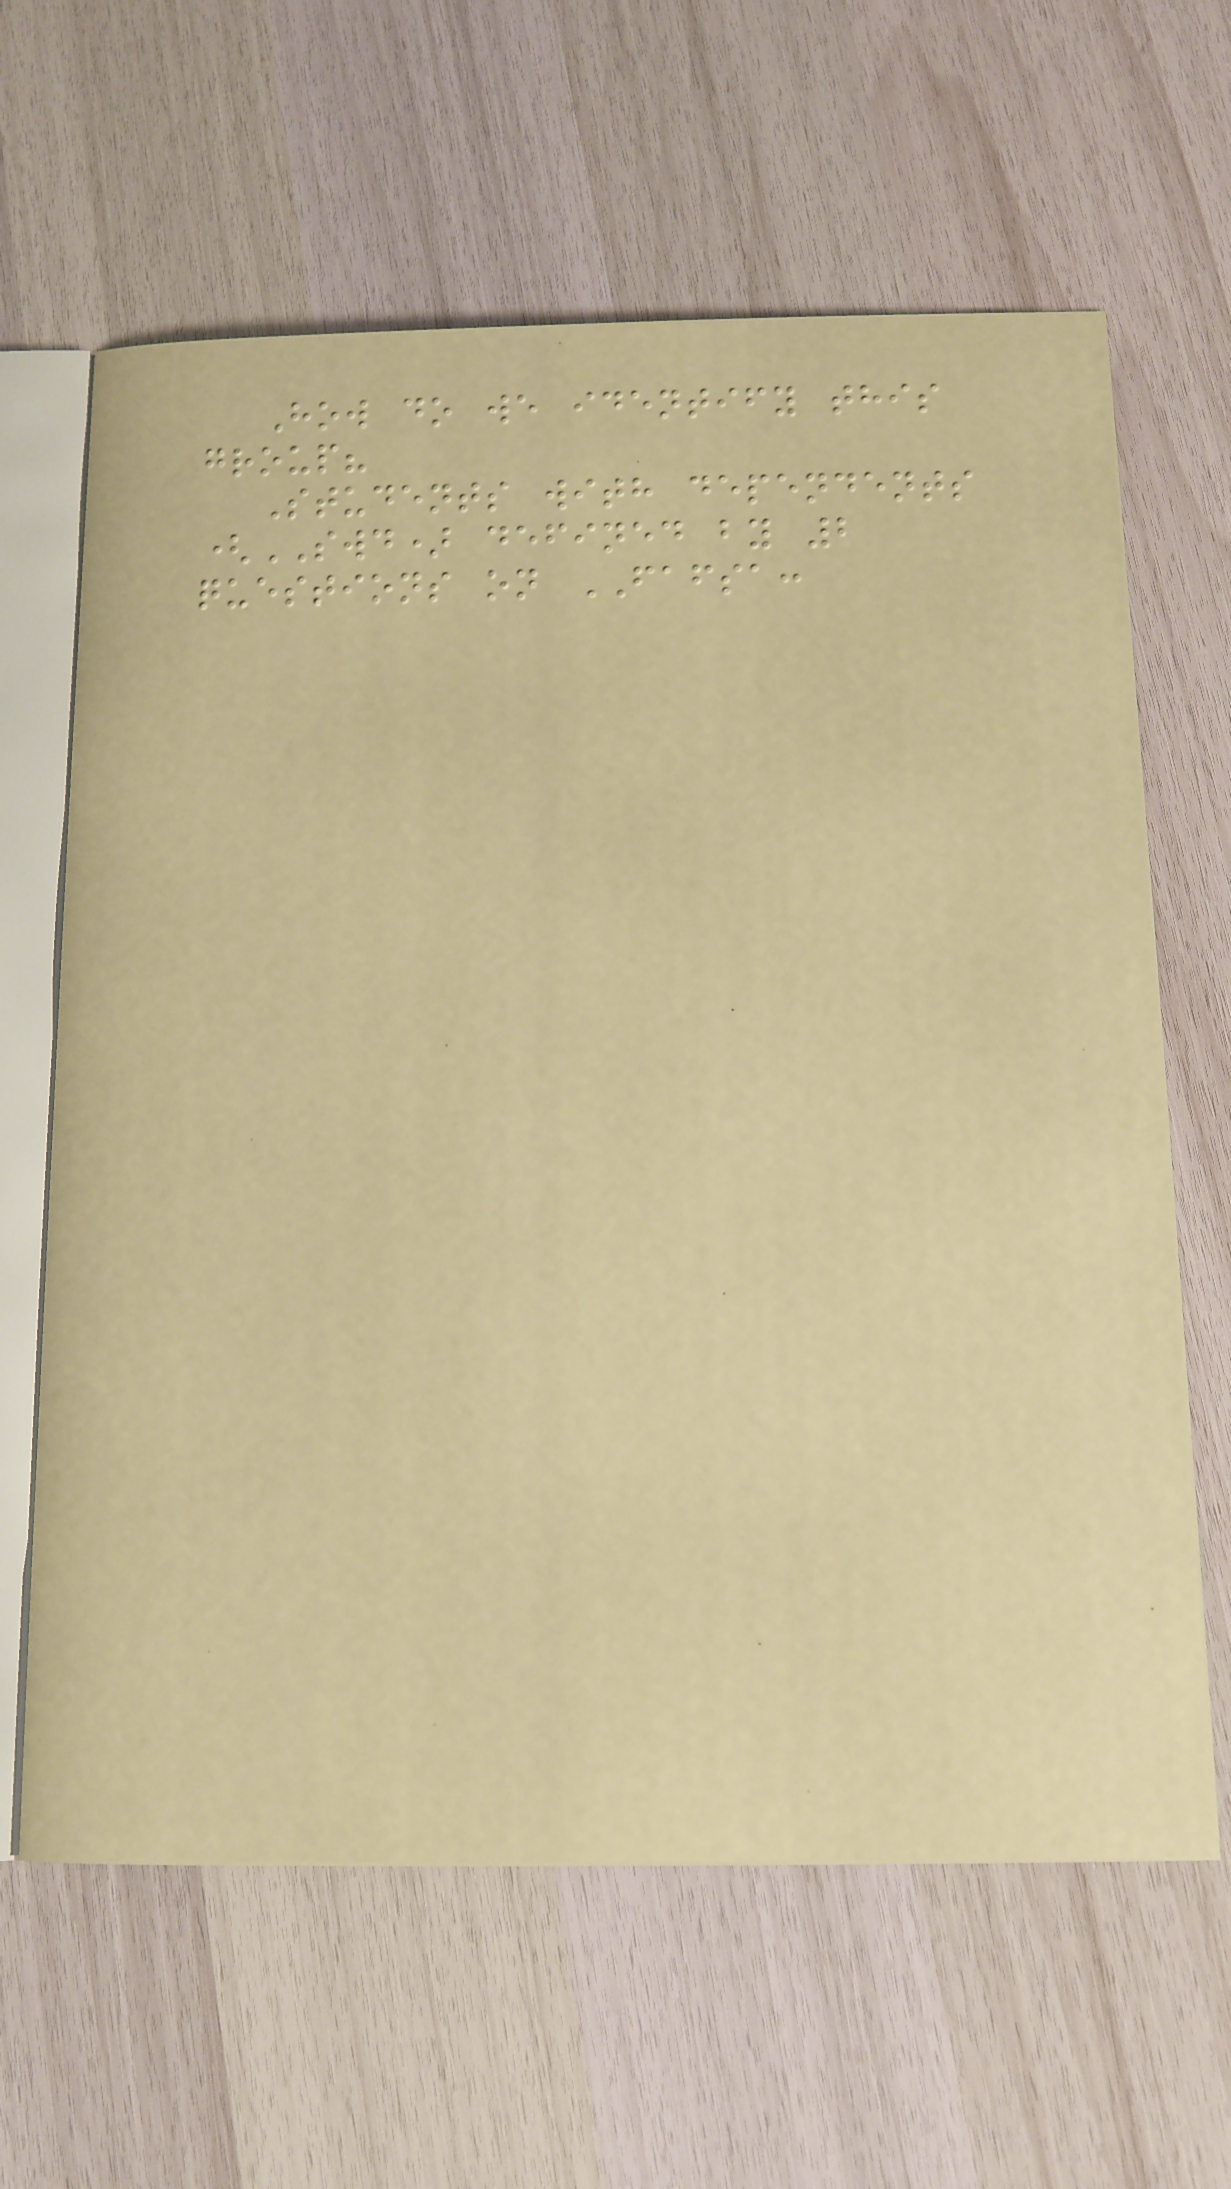How do we identify this
group?
Students with dependents
(SWD) defined by 2
questions on FAFSA:
